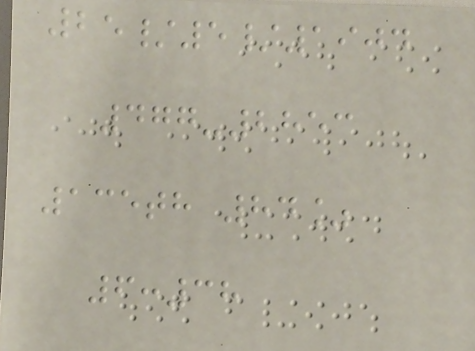25/5/1904
477-2853
135th 84%
6:38
